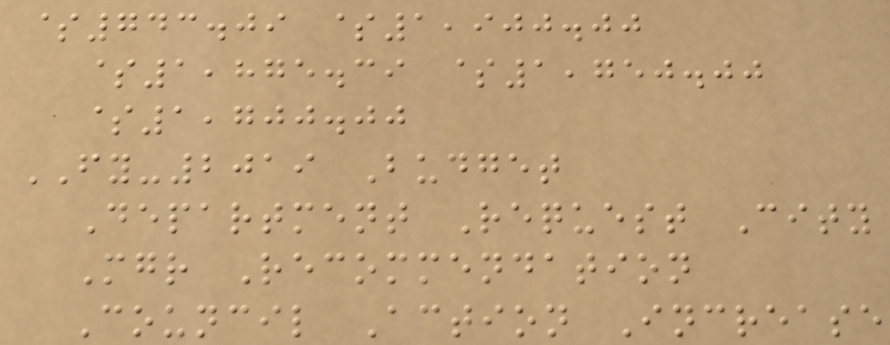$743.09 $1,900.00
$1,875.39 $1,750.00
$1,700.00
FY-2019 Budget
Department Request City
Mgr Recommendation
Council Action Increase
